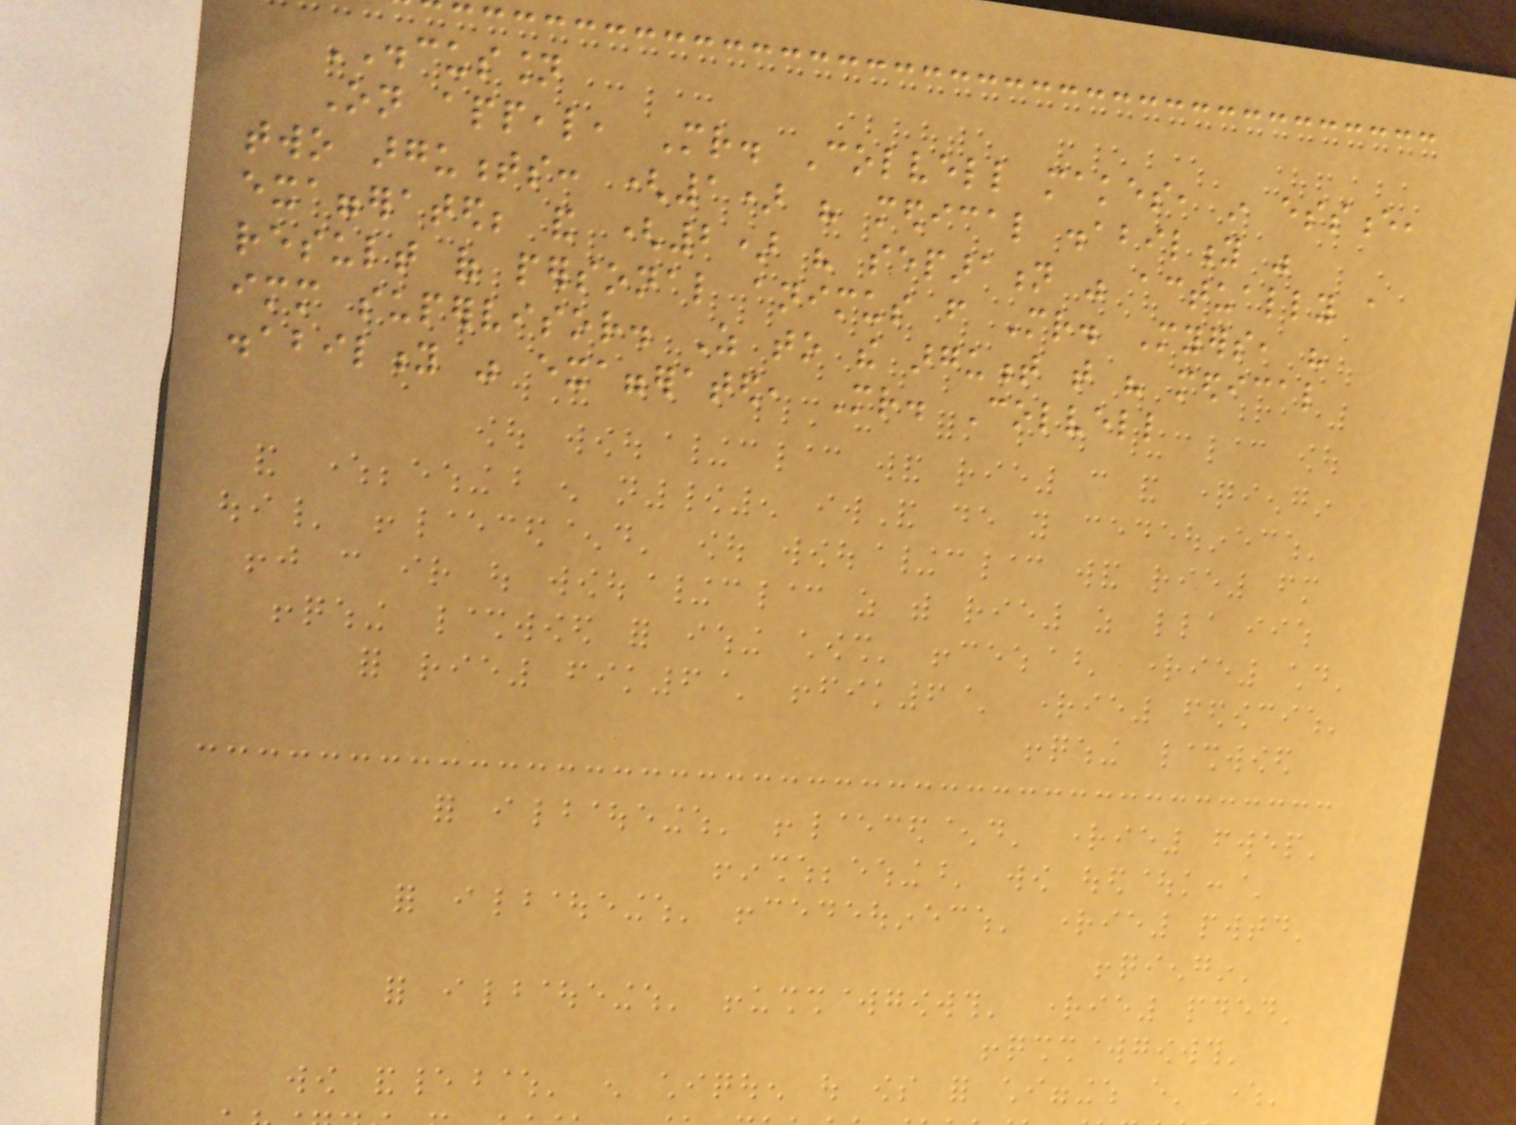DISCUSSION
On appeal, Mr. Colvell makes, in essence,
two arguments: (1) his medical disability was
exaggerated; and (2) his separation was actually a
result of personal animus from Mr. Myers, his
immediate supervisor. As to the argument that his medical
disability was exaggerated, Mr. Colvell
